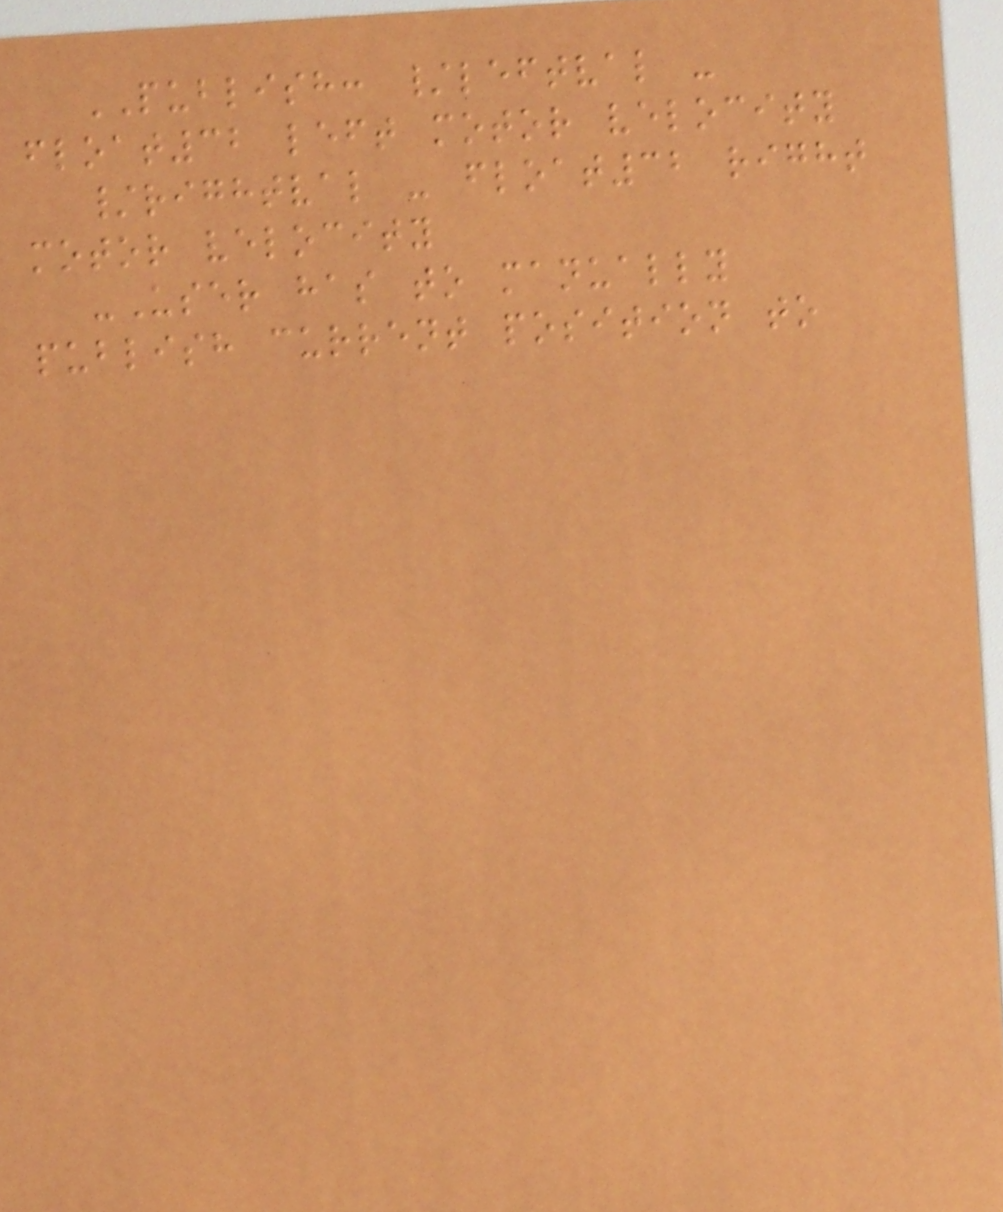PUBLISH: /leftval -
float32 left motor velocity
/rightval - float32 right
motor velocity
-User has to manually
publish current position to
